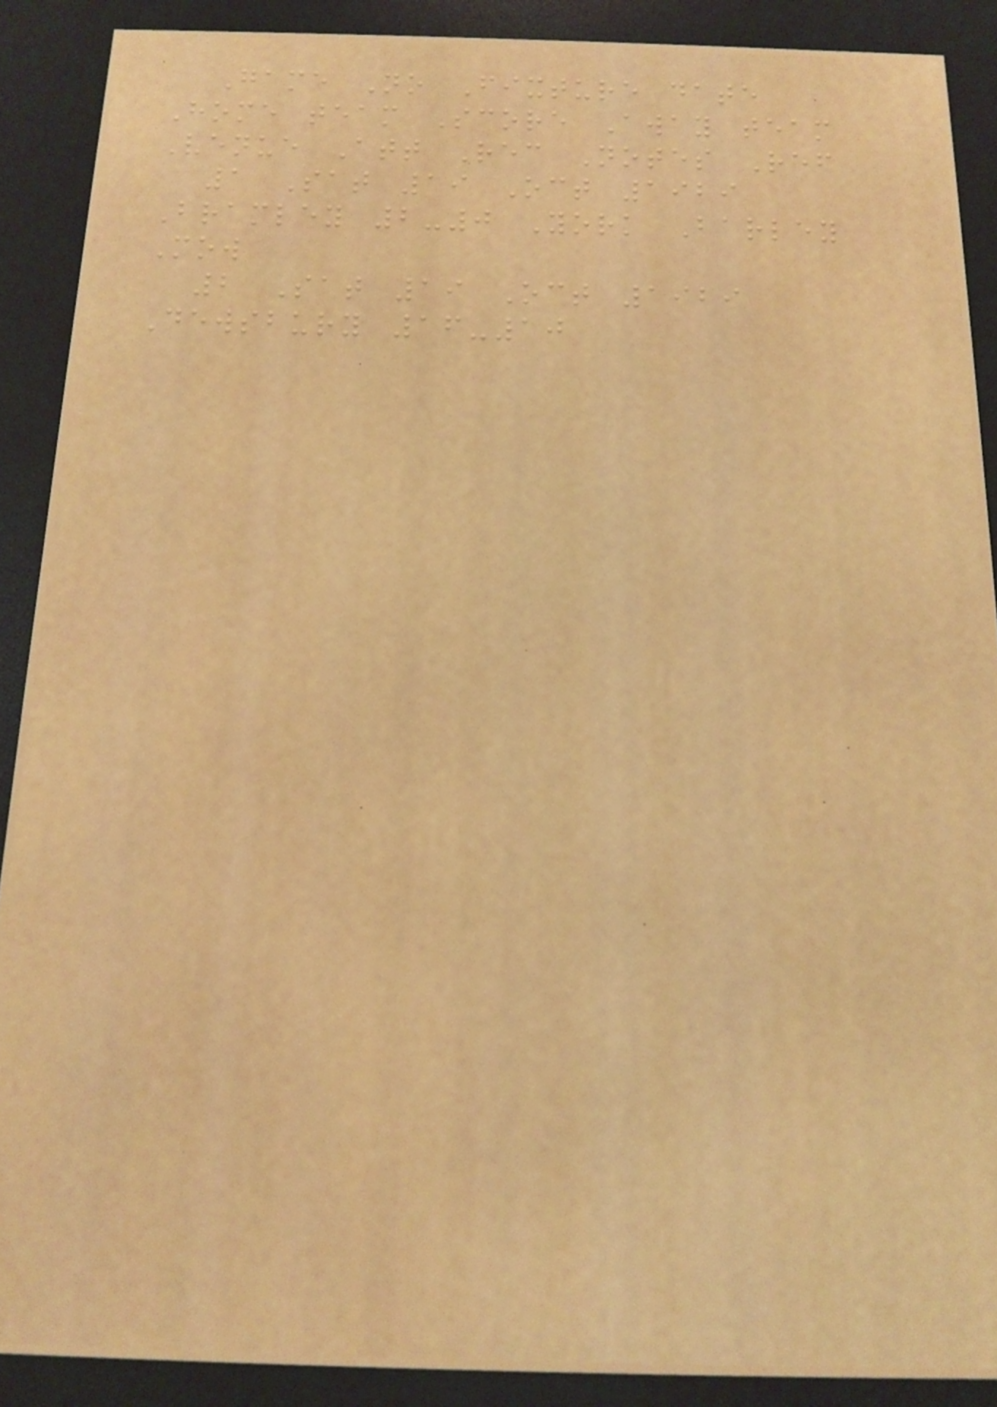Game No Fixture date
Home team Score Away team
Venue Att Rec Notes Ref
1 Sat 19 Oct 1929
Bramley 2-0 York Barley
Mow
2 Sat 19 Oct 1929
Dewsbury 16-10
